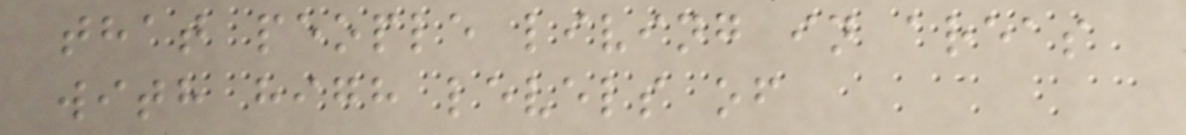that people living in areas
with high levels of
